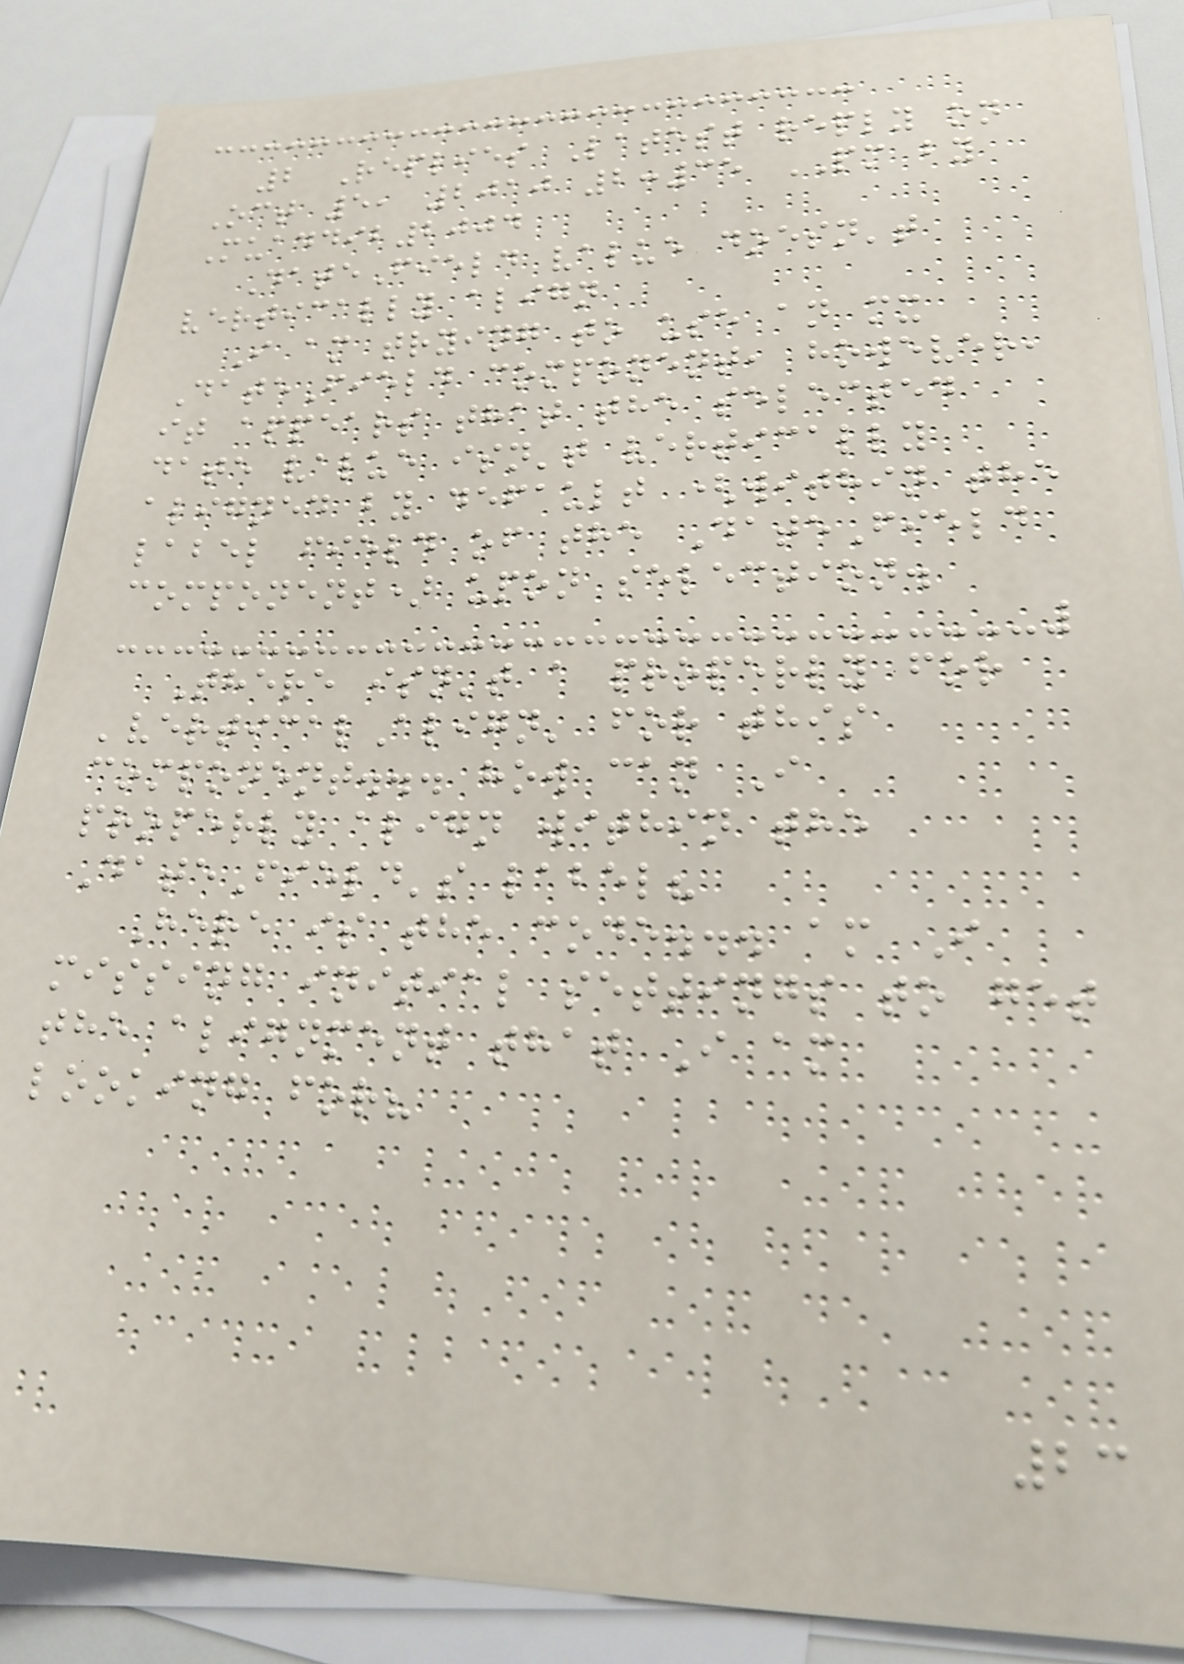2 Replies Latest reply on
Oct 5, 2010 2:35 PM by
Muaddib2004
DateField value doesn't
vertically align
I am trying to use an mx
DateField component, however,
it appears that the selected
date value isn't vertically
aligned by default (within the
label field of the DateField
component) upon selection.
There isn't a properly for
'verticalAlign' for this
component... how can I
properly align within the
DateField's label?
Here is the code... am I
missing initial settings to get
the alignment that I am
looking for?
23
